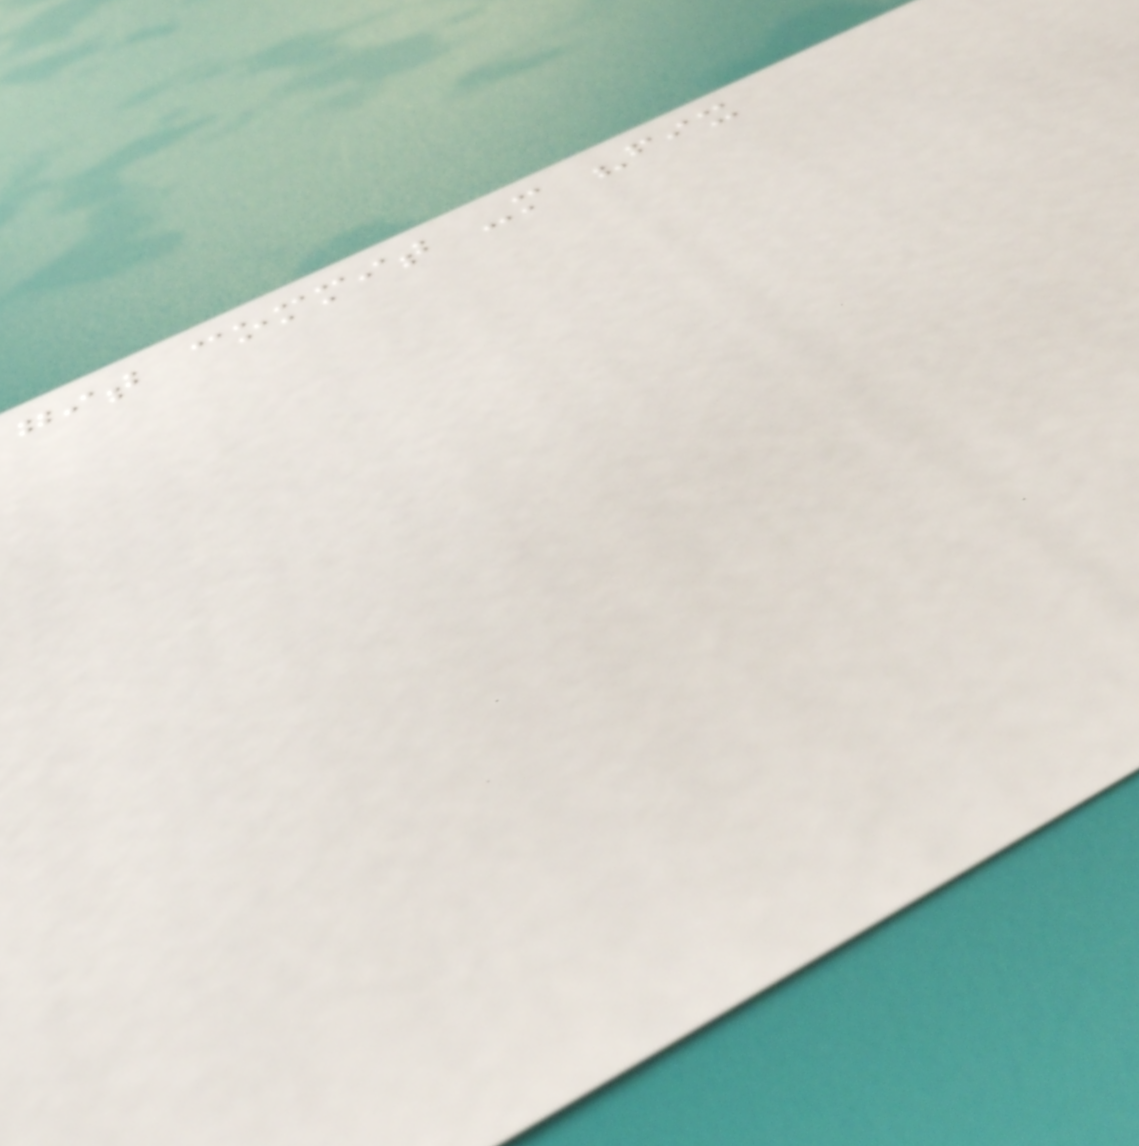git commit -m "fix
